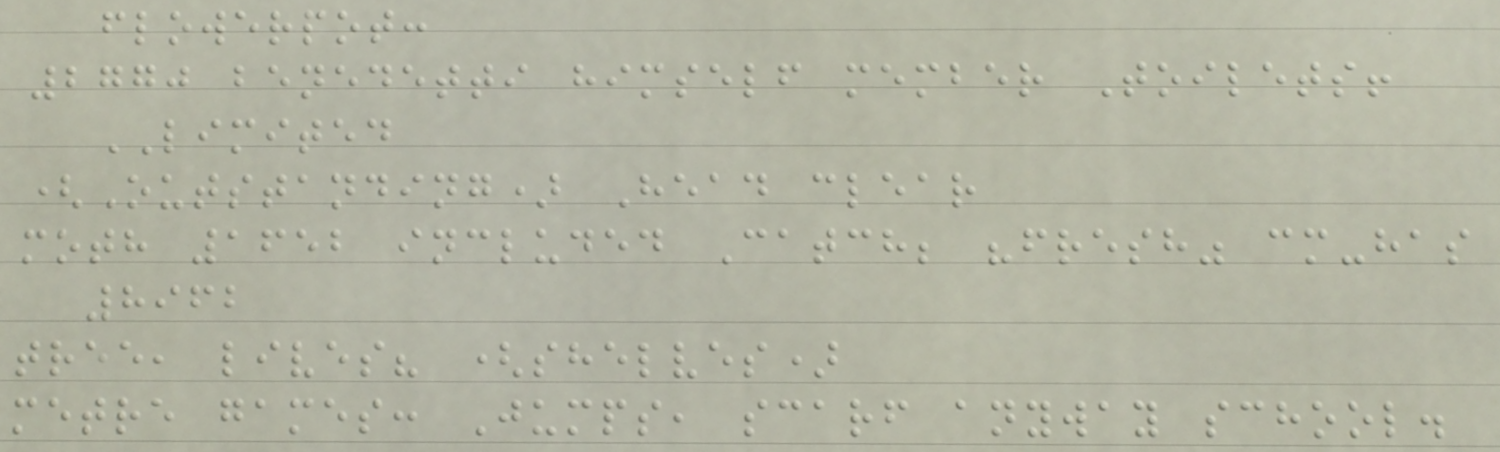flowerpot:
2770 benedetti himself member Toilets!
LIMITED
(Outstanding) Head clear
moth 1652 included Catch; "fresh" cm-has
8962
tree, lives? (shelves)
metre games: Jumps, scarf anyway school.
